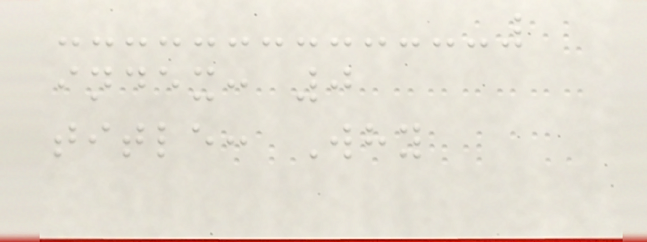index: 0
title: Why
